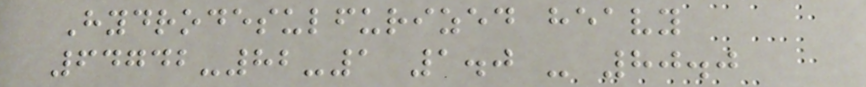Hydrodesulfurized heavy
64742-82-1 1.0 - 80.0
